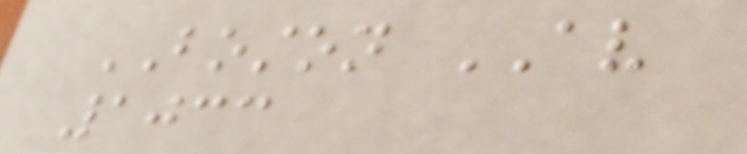BOSTON AV
1033
